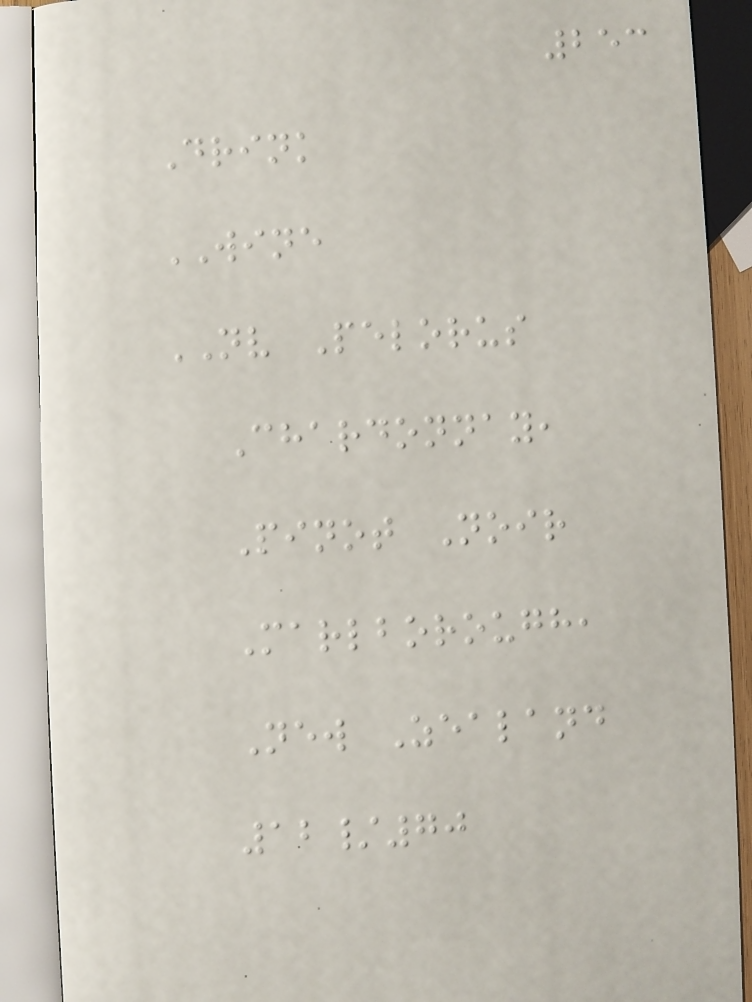253
Drink
WINE
NV Pelorus
Chardonnay,
Pinot Noir
Marlborough,
New Zealand
12/70
